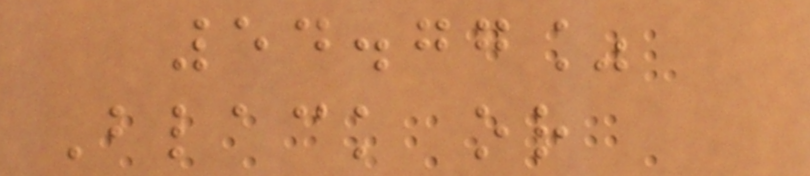54.77%
Black or
